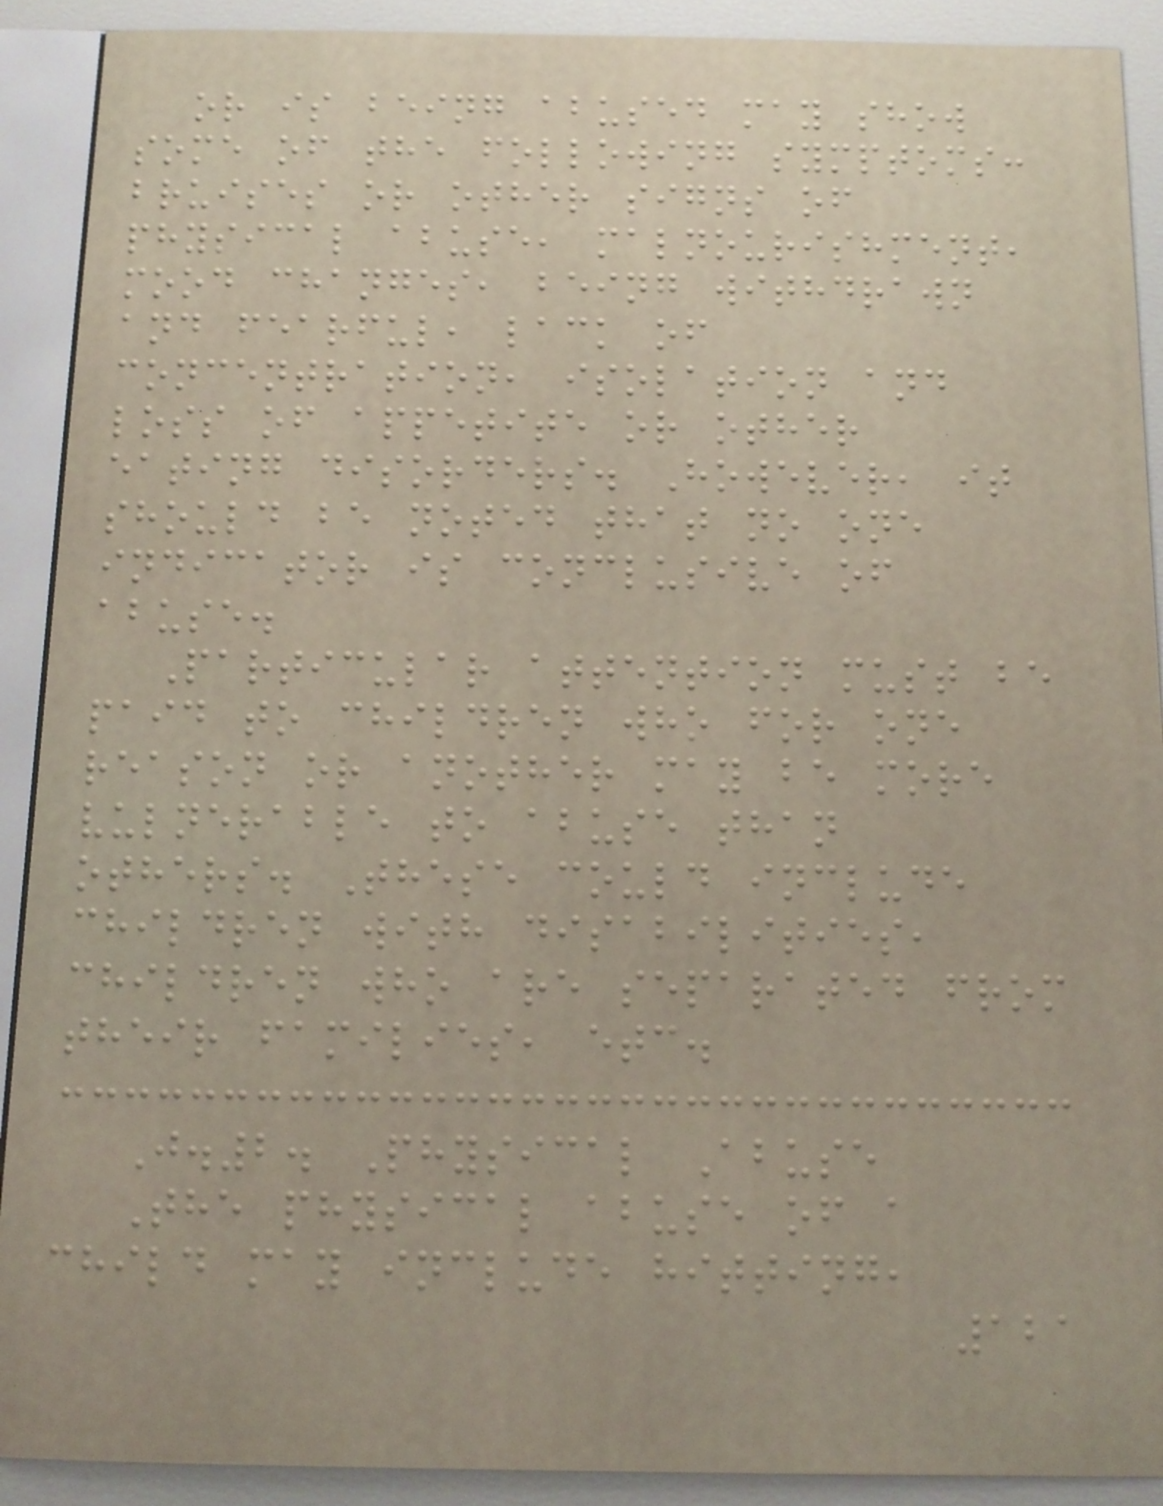or is being abused may show
some of the following symptoms:
bruises or other signs of
physical abuse, malnourishment,
mood changes, being withdrawn
and fearful, lack of
concentration, isolation and
loss of appetite or other
eating disorders. However, it
should be noted that no one
indicator is conclusive of
abuse.
Particular attention must be
paid to children who for one
reason or another may be more
vulnerable to abuse than
others. These could include
children with disabilities,
children who are separated from
their families, etc.
J.2. Physical Abuse
The physical abuse of a
child may include hitting,
121
